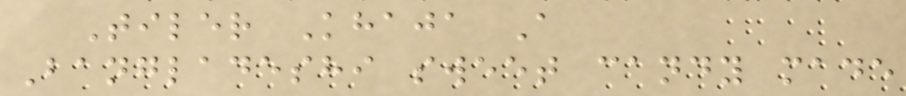Tiler Khaja A
Bangladeshi sweet candy made
